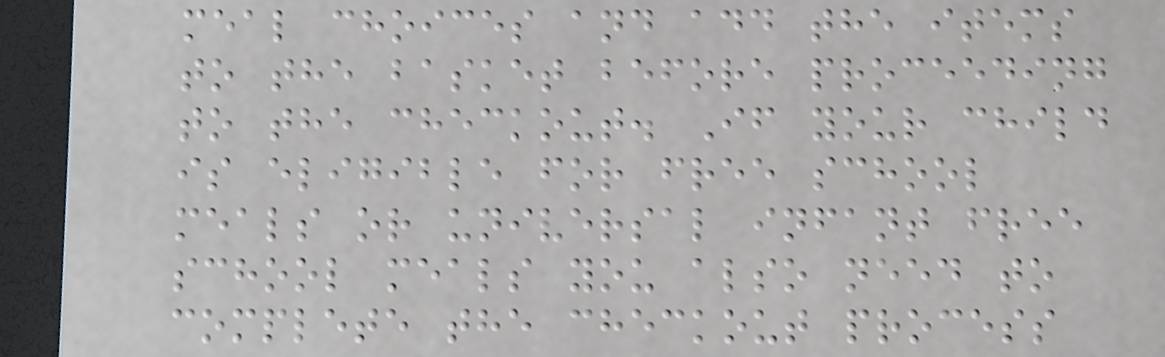meal choices and add the items
to the basket before proceeding
to the checkout. If your child
is eligible for free school
meals or universal infant free
school meals you also need to
complete the checkout process
